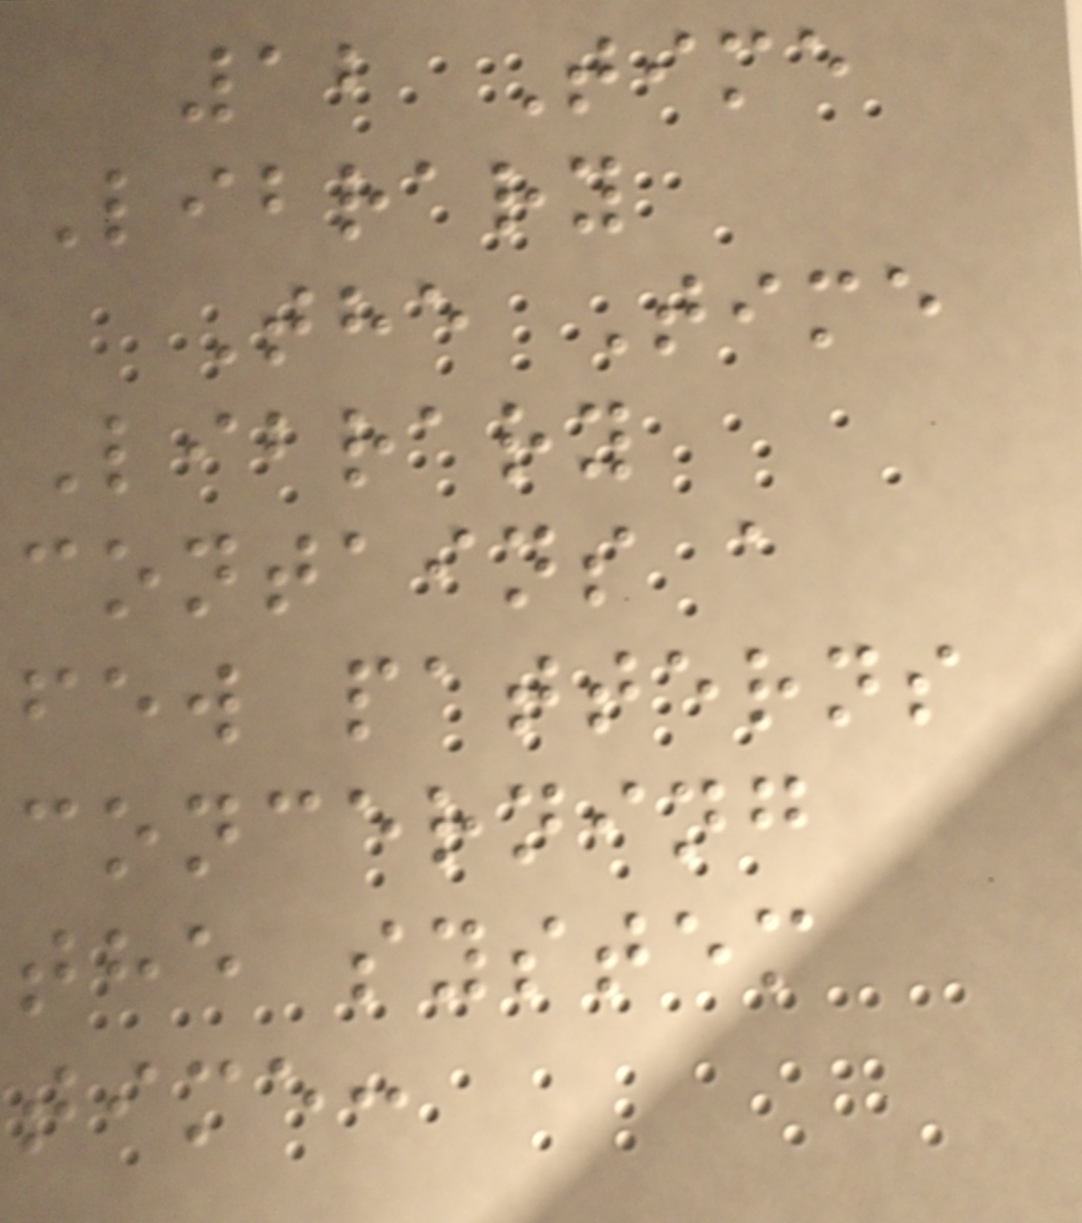12 Time
Library
The Time
Library
contains a
few patterns
concerning
the system
time:
